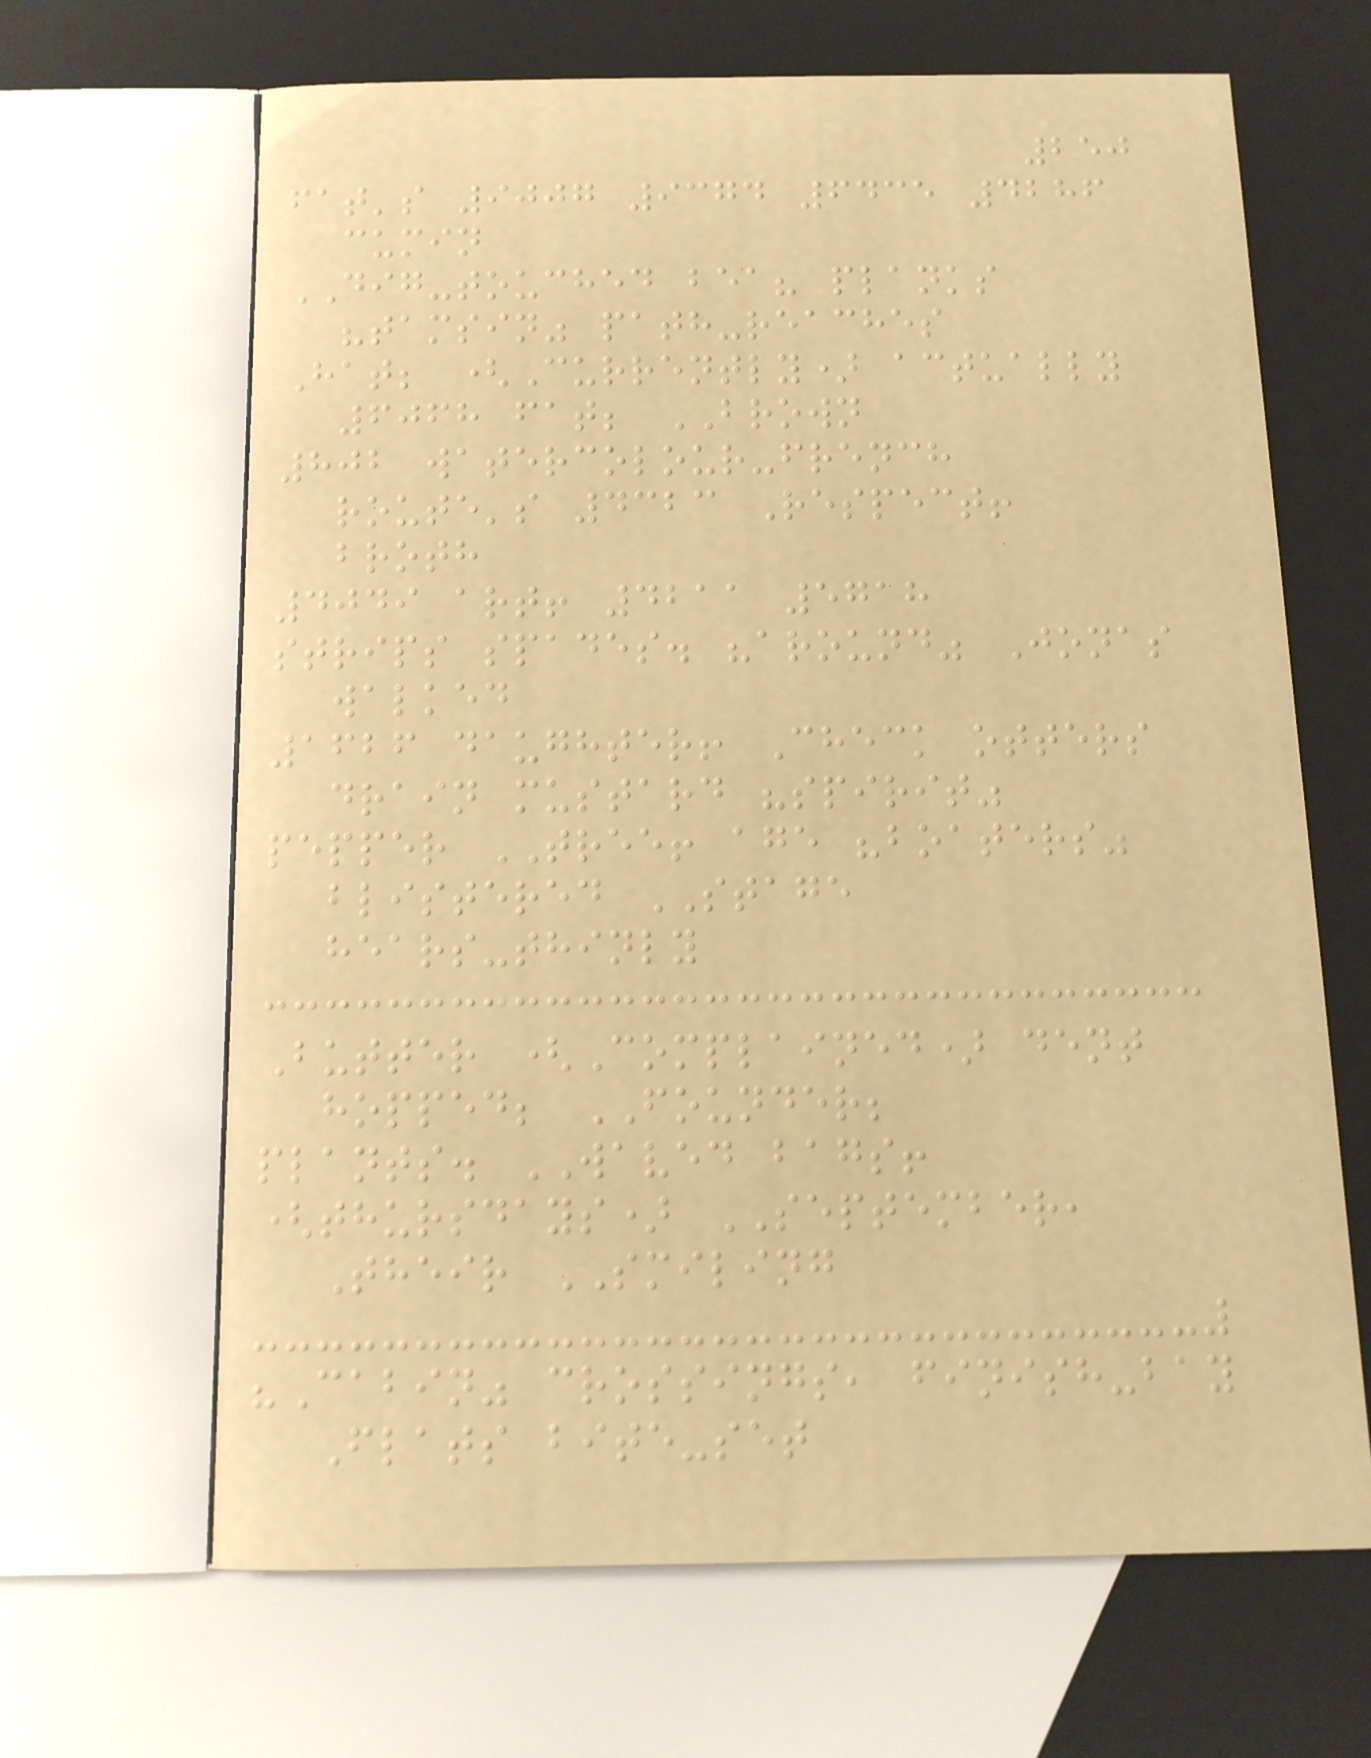250
fat's 9007 9374 6435 4286
cumin
DIG-touched bea? planks
"tamsin" path-reaches
Hat; (Currently) actually
6068 fat; BROWN
802 watercolour-french
route's 4323 Respect!
broth
4049 art! 4211 5718
strips spades. "around" Jonas
walked
1626 daughter! Check otters
drain mustard "spirit"
pepper TREE! age "boaters"
blistered STAGE
hears-thinly
Butter (Complained) dent
hopped; FOUNDER;
plants. WAVED bags!
(thursdays) SEPTEMBER,
Their SMILING
"Cabin" crossings, finish-bay
Flats bite-set
